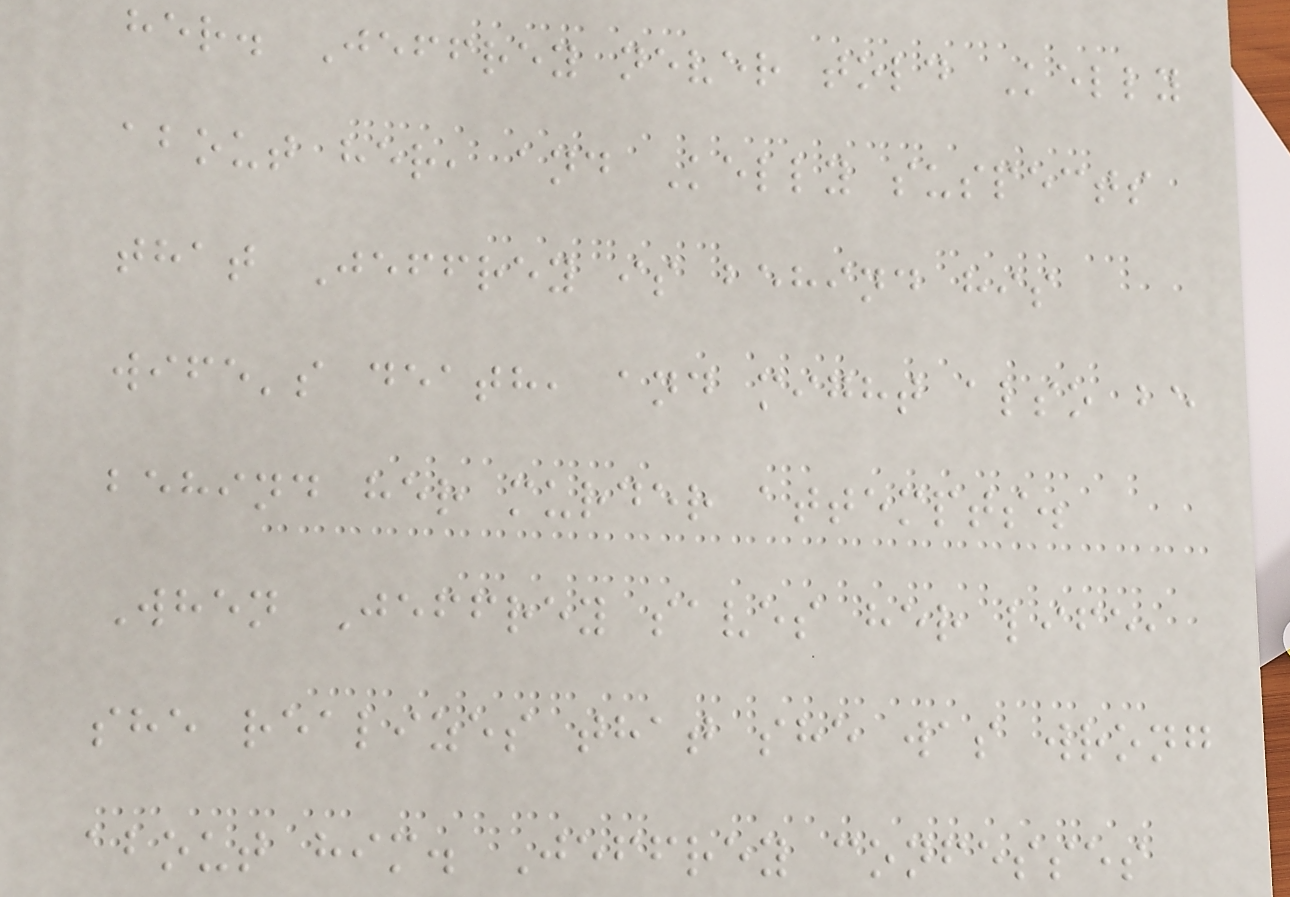her. Jeffrey never told Kelly
about her, and Kelly suspects
that Jeffrey is behind his
wife's death, and might also be
behind her murder attempts.
When Jeffrey saves her life,
she realizes that she was wrong
about him. Jeffrey confesses
